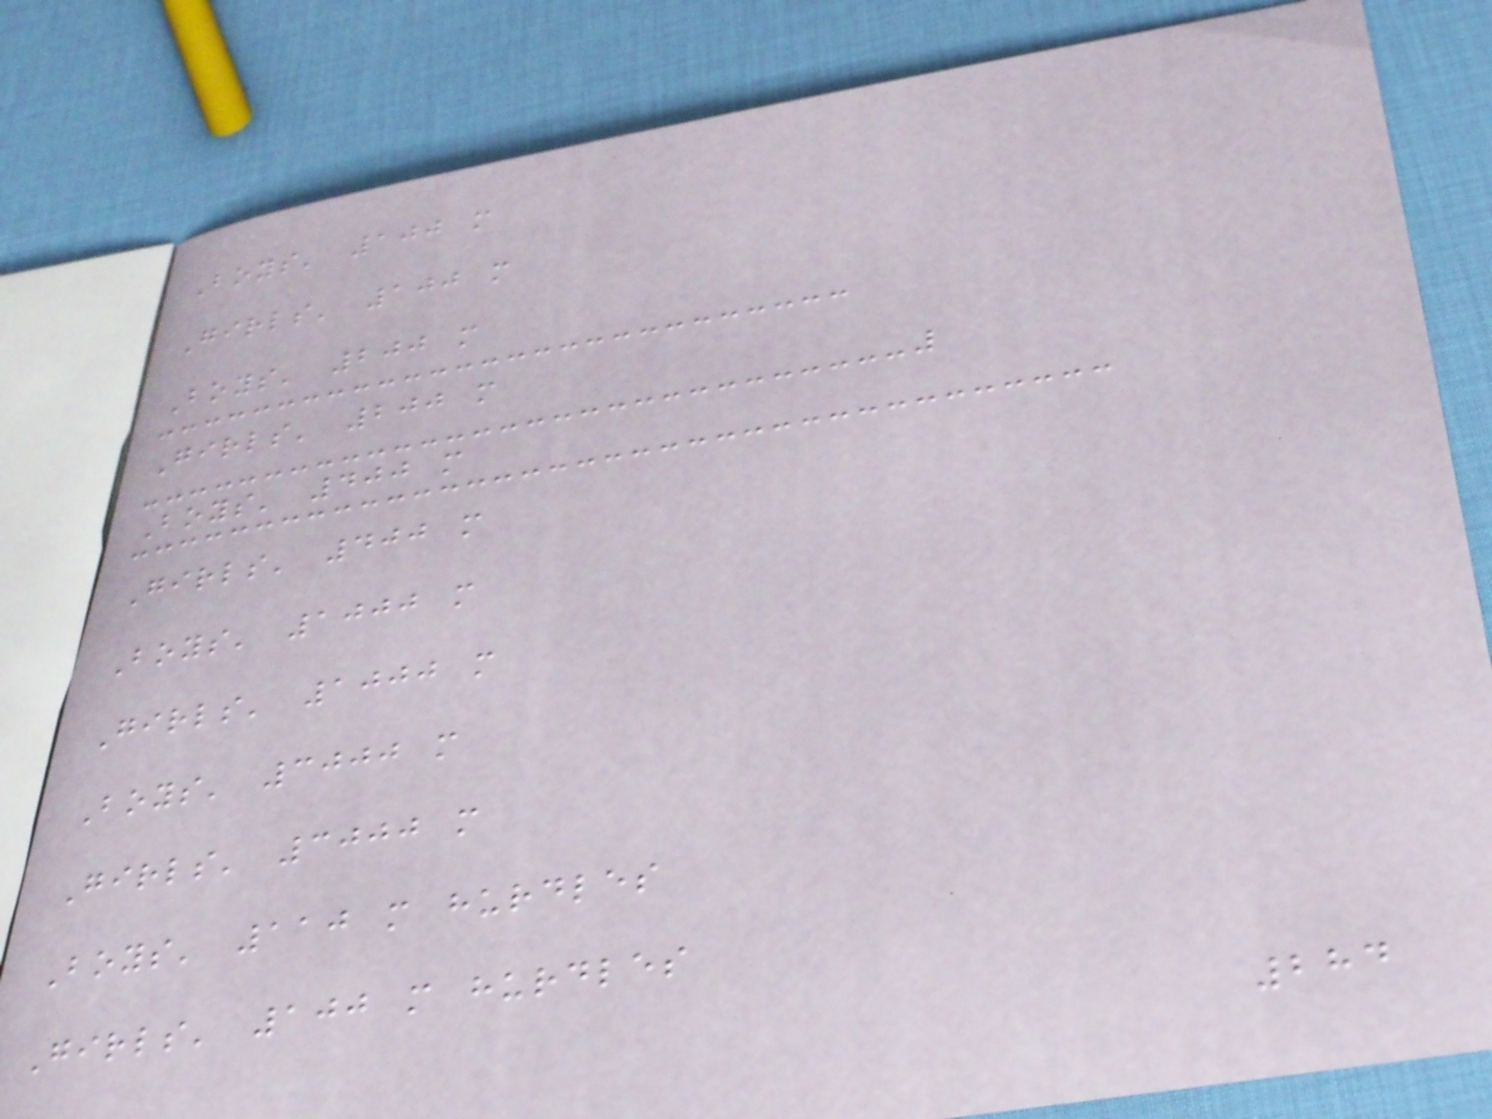Boys' 100 m
Girls' 100 m
Boys' 200 m
Girls' 200 m
Boys' 400 m
Girls' 400 m
Boys' 1000 m
Girls' 1000 m
Boys' 3000 m
Girls' 3000 m
Boys' 110 m hurdles
Girls' 100 m hurdles
284
